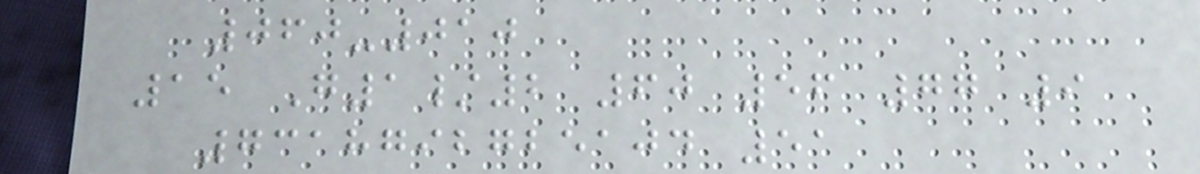060-010
15 G1/2 60 56 77 9
7318792725104 51
